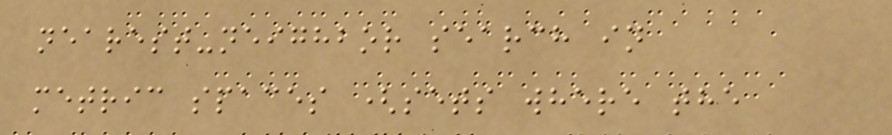nearest-neighbor search in
metric spaces (sets where the
